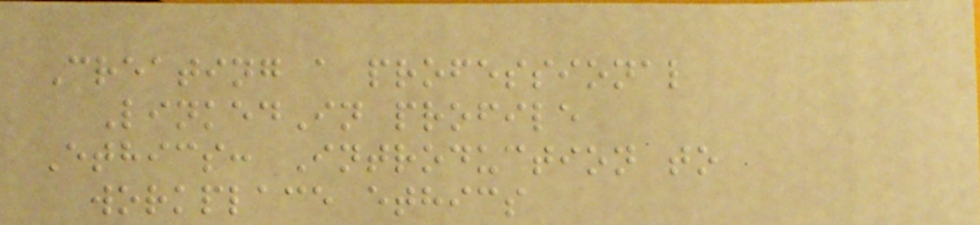Creating a professional
LinkedIn profile
Ethics: Introduction to
workplace ethics
